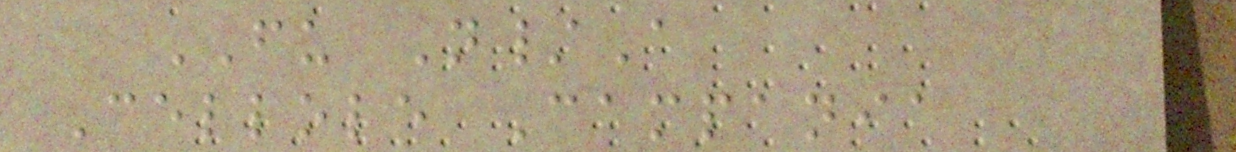FU N/A
Cellole Campania
